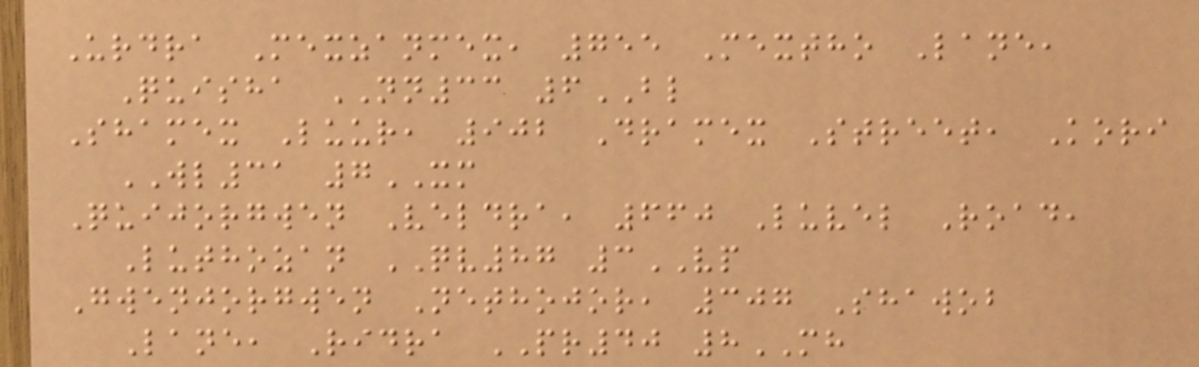Urdra Mexzanmex, 755 Mextho Lane,
Quisha NN33 6BL
Shamex Luur, 902 Dramex Street, Kori
WL31 7XM
Quijorgwen Veldra, 660 Luvel Road,
Luthozan QV87 3VP
Gwenjorgwen Nethojor, 307 Shawob
Lane, Ridra PR40 8MH
